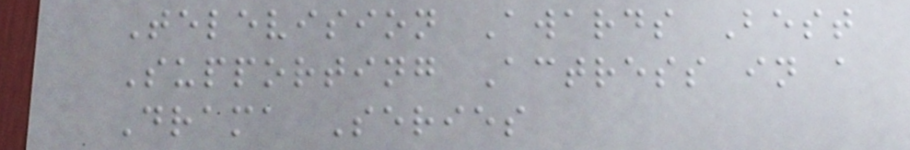Television Awards Best
Supporting Actress in a
Drama Series
